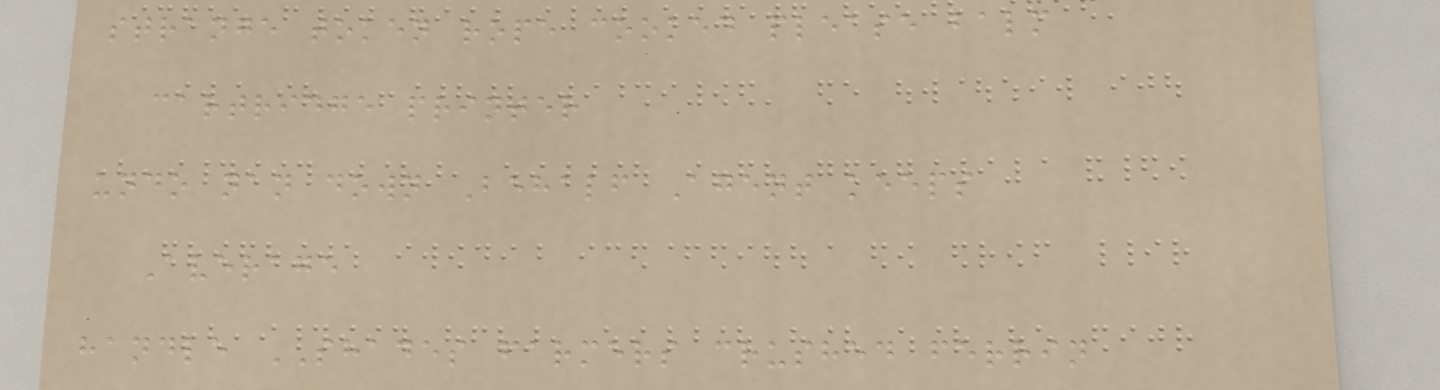strange token rope cooked please balm
cartridge printer
undo nan down Behalf Agent keeps
Average
handle SHADES farmers crushed ferrin
